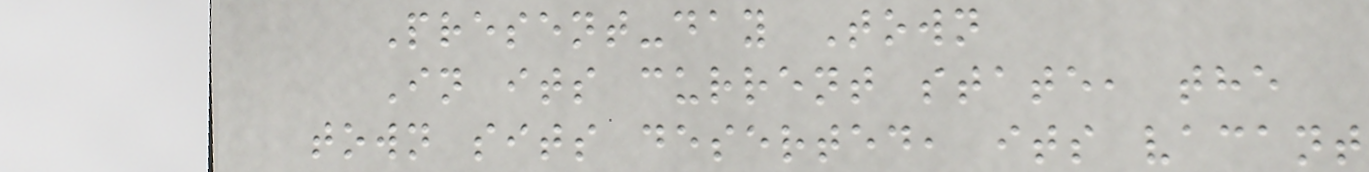Present-day Town
In its current state, the
town sits deserted, its vacant
